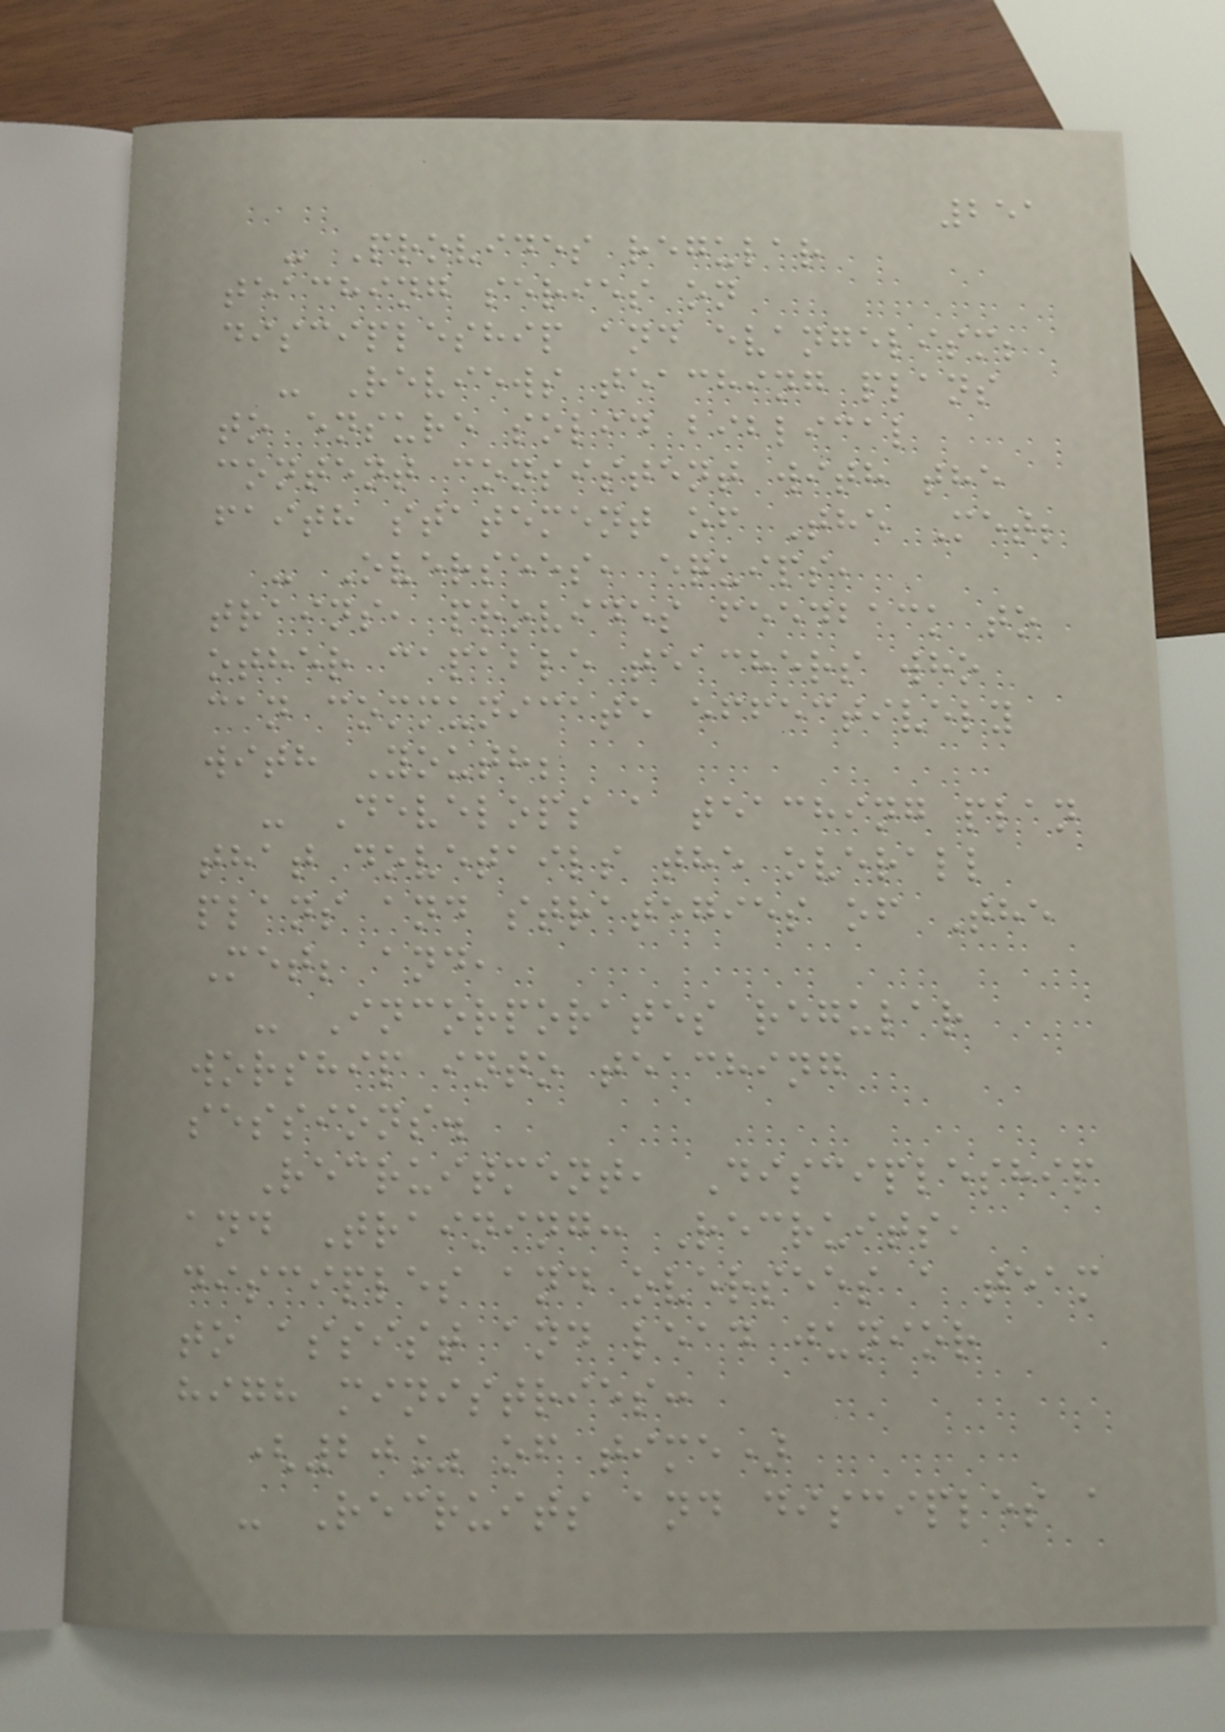251
- Provides regular
teaching series on
discipleship and evangelism;
- Reviews teaching plans
to ensure solid biblical
content consistent with the
faith statement of The Met;
- Oversees, equips,
trains, provides feedback to
other capable teachers who
can communicate effectively
with Youth;
- Develops a teaching plan
that dovetails the overall
plans and strategies of The
Met; and,
- Incorporates regular
worship into teaching
sessions.
Recruitment, Discipleship
and Training: Recruits,
disciples and oversees a team
to assist and lead junior
high ministries:
(20% of time)
- Recruits and disciples a
